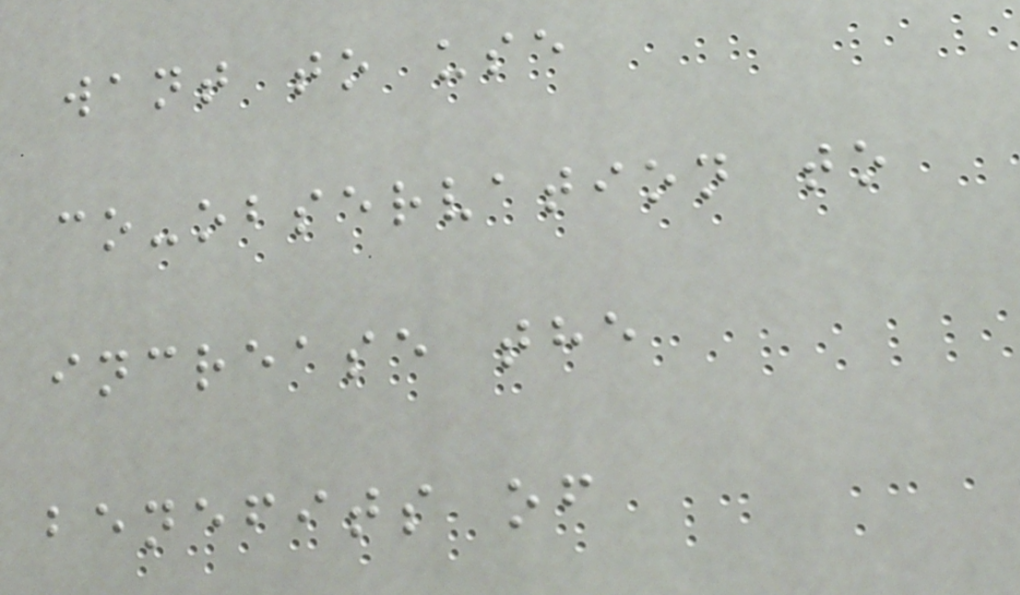want to use
co-observation to
increase the
benefits of
